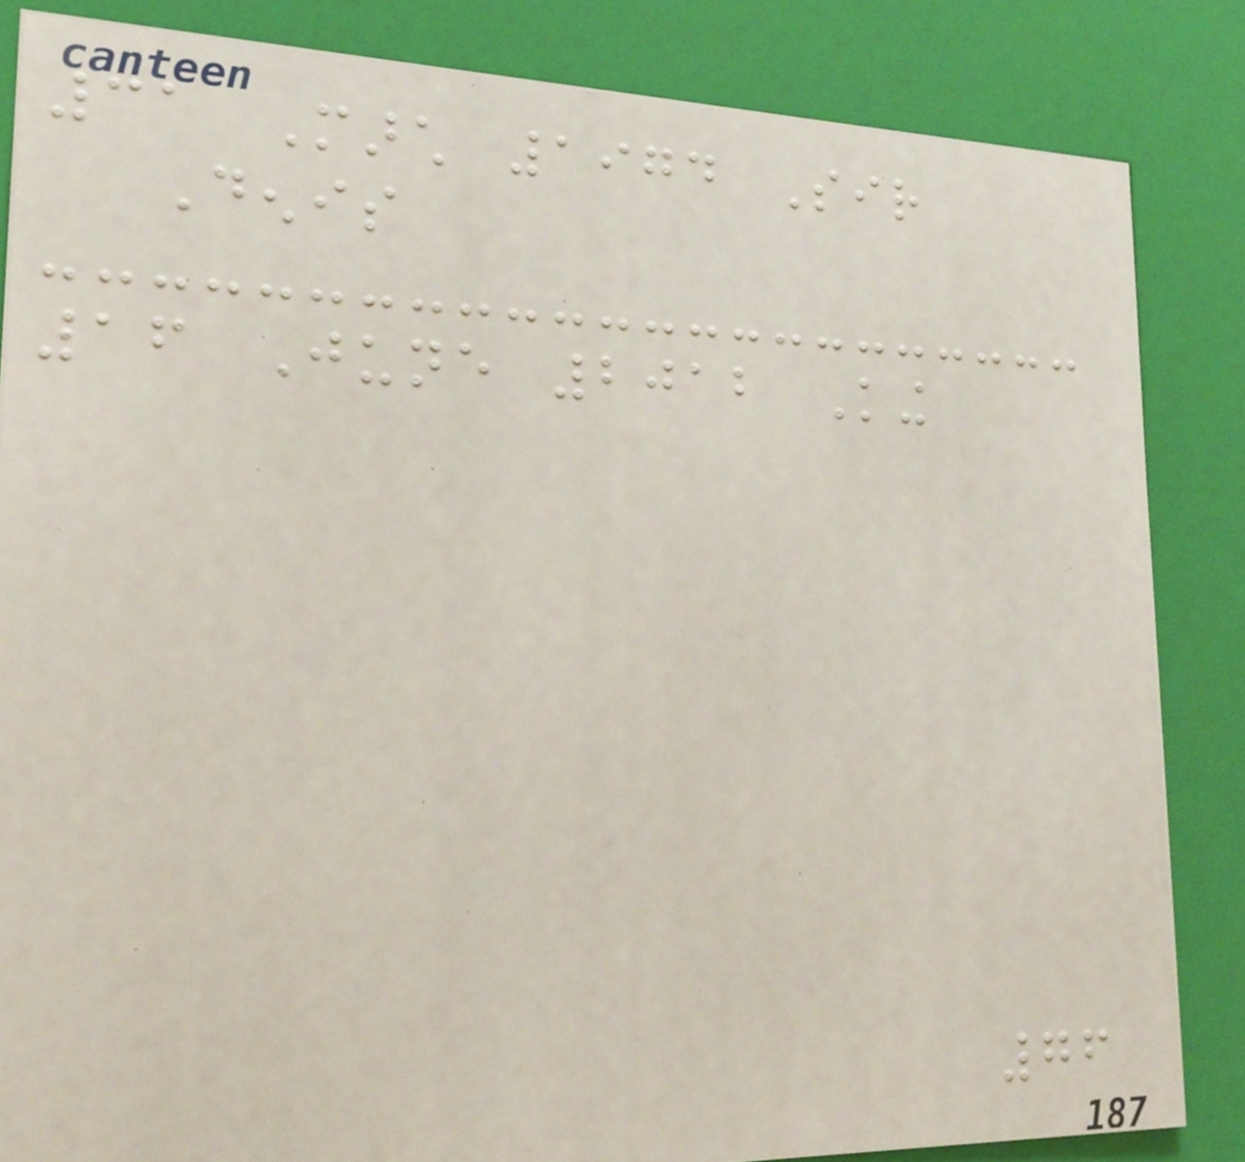31 March 1974 Sir
Denis
16 June 2012 King
76
